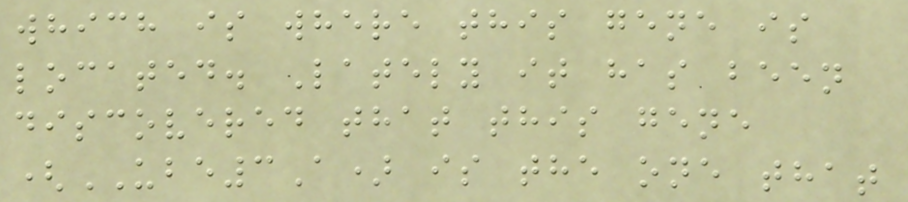which is where this gene is
located. Lately it has been
discovered that this gene
(UBE3A) is the one that
